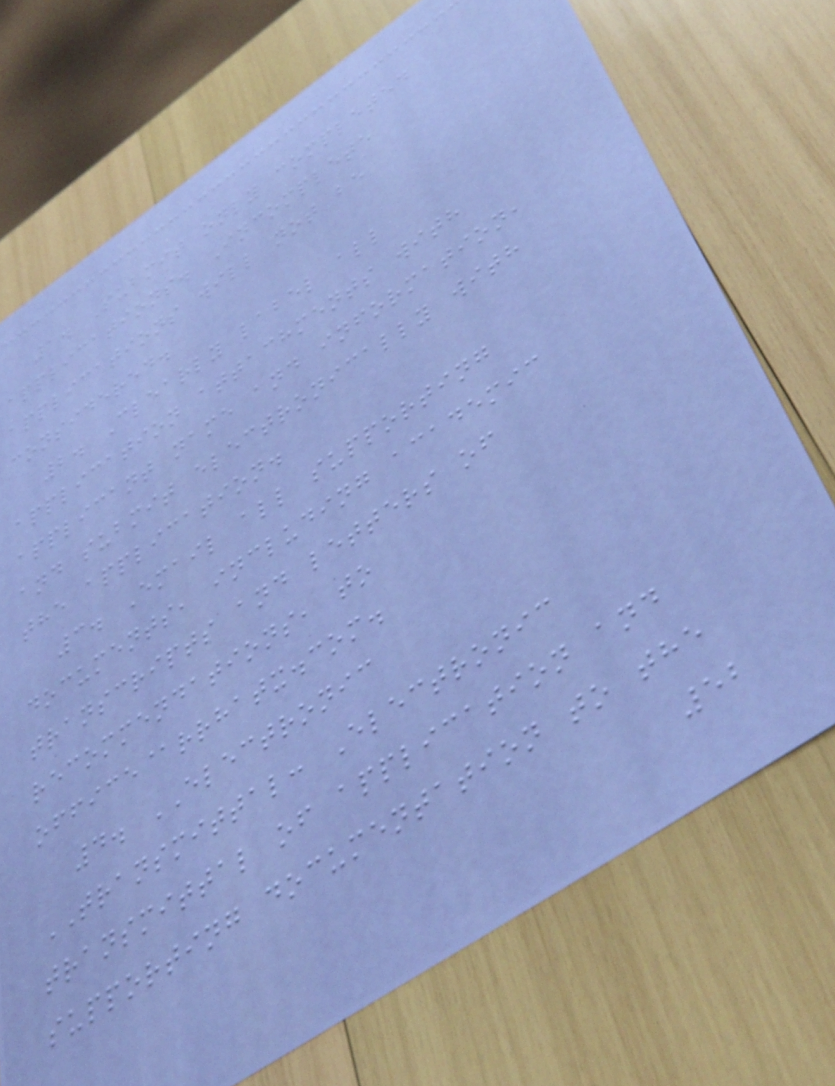1. Submit only completed
applications. Incomplete
applications will not be
considered.
2. Clearly label all
application attachments with
applicant name and information,
and submit electronically with
the application.
3. Email all supporting
documents, including academic
transcripts and letters of
recommendations, to
office@rrhatx.com.
4. ELECTRONIC
TRANSMITTAL: Electronic
transmittal of application and
supporting documentation to the
52
